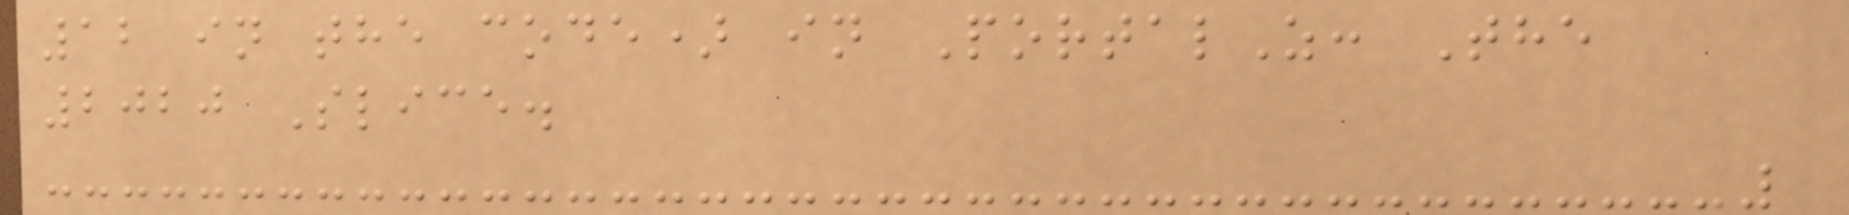12 in the code) in PortalZ: The
2020 Slice.
